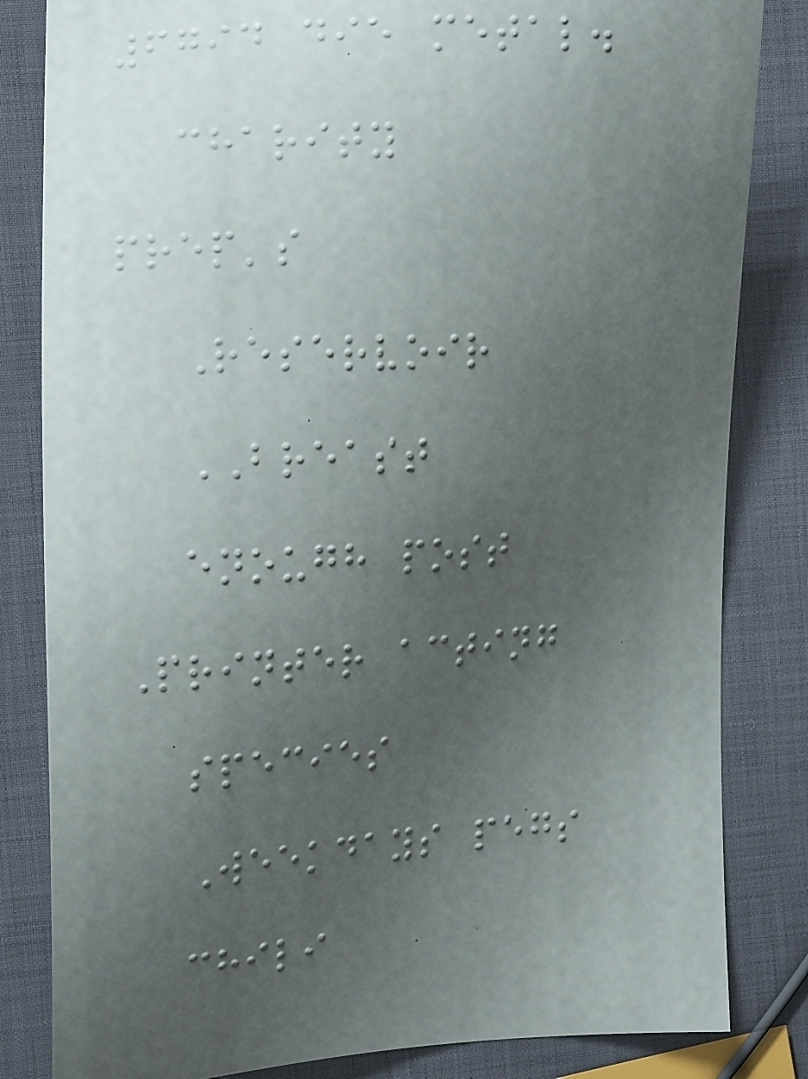6794 die metal.
charity
prep's
Reservoir
BREAST
enough post
Printer acting
species
Weekdays pegs
chili
